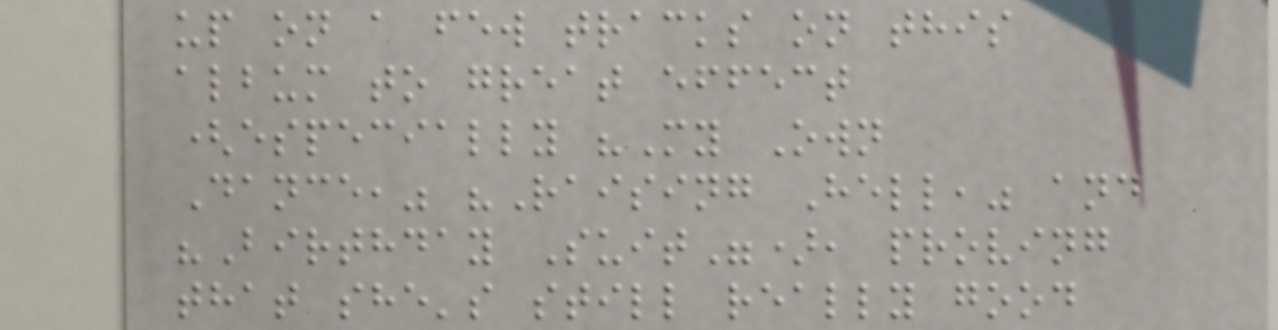up on a few tracks on this
album to great effect
(especially "My Own
Dance," "Raising Hell," and
"Birthday Suit"), proving
that she's still really good
